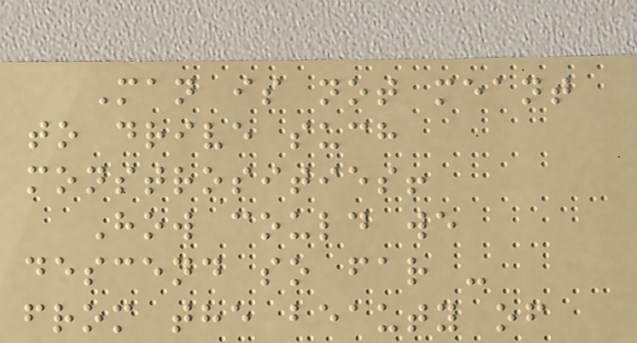Man is not meant
to drive such
monstrosities!
How could we
descend so far -
from the beauty of
